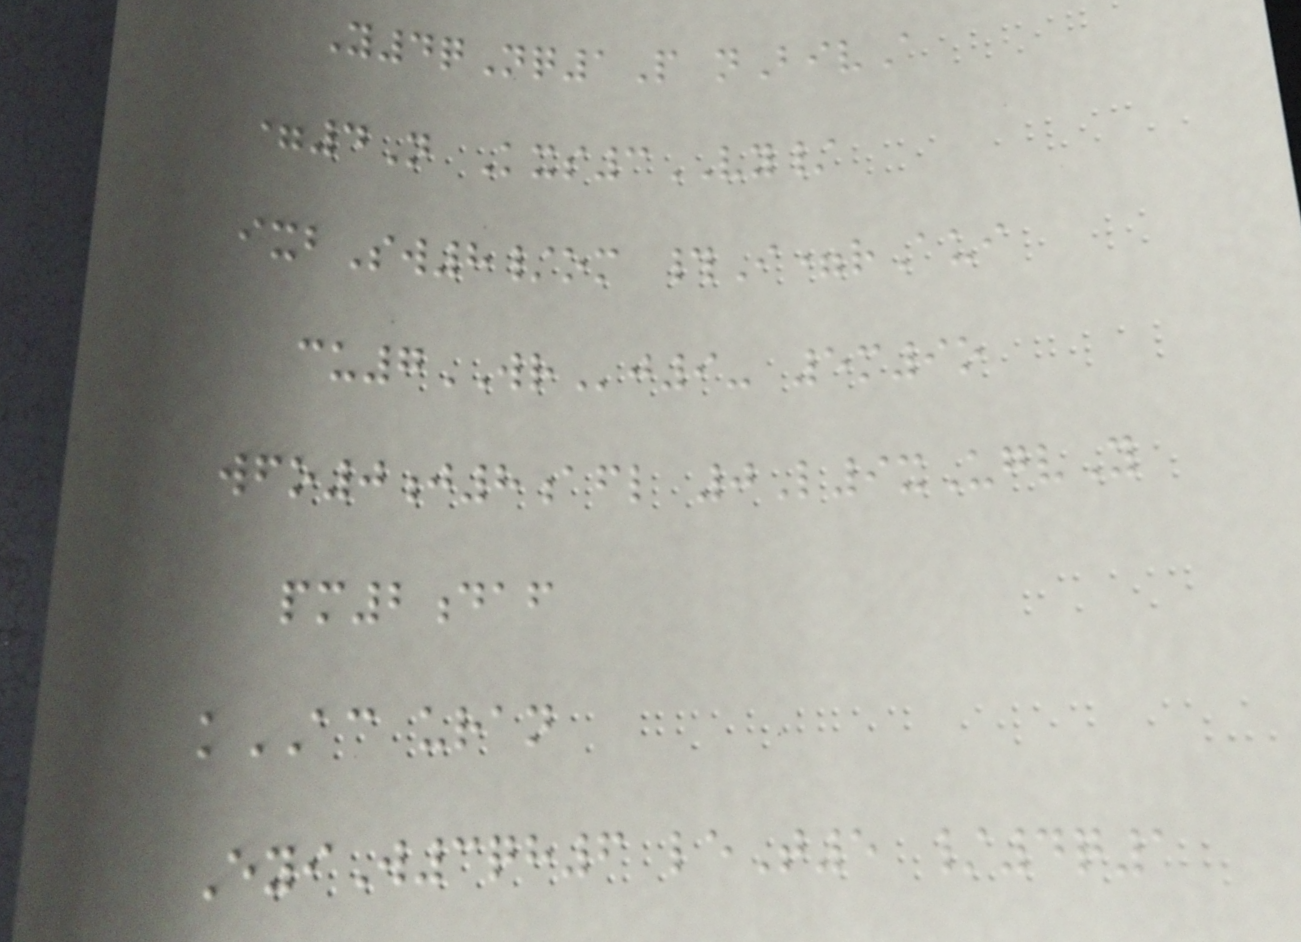Y4qNq1P nBivA
=4N Kxs3VY/
ixbSw8/om #I=rAui
cu7WRj9- 5m9o
wfo0j8afl 0L9xUgvY
pm2daf
kAC uran
EyiW3qh6 leT5 /4q1
